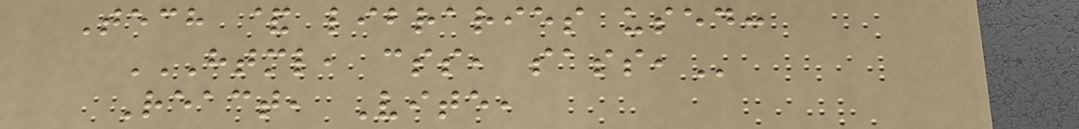Tech & libraries used:
HTML, CSS, SASS,
React, Vite,
